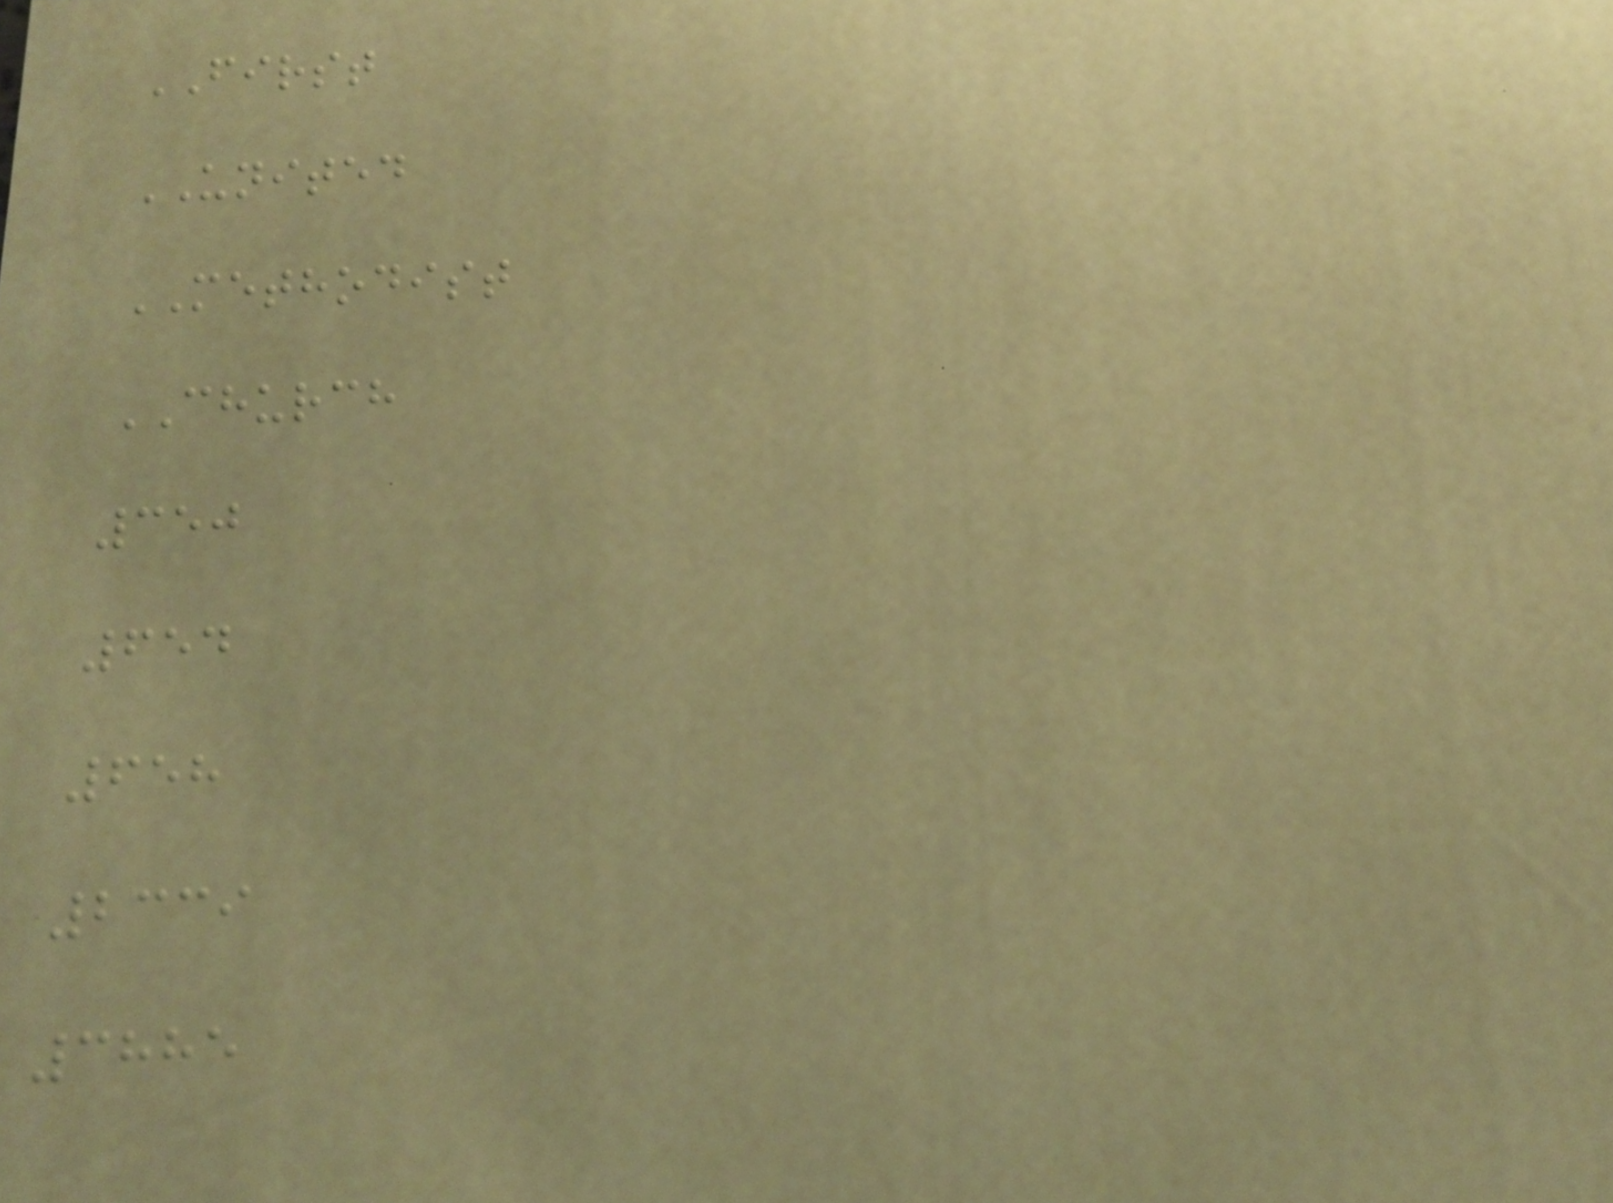FIRST
UNITED
METHODIST
CHURCH
350
654
658
2339
3885
